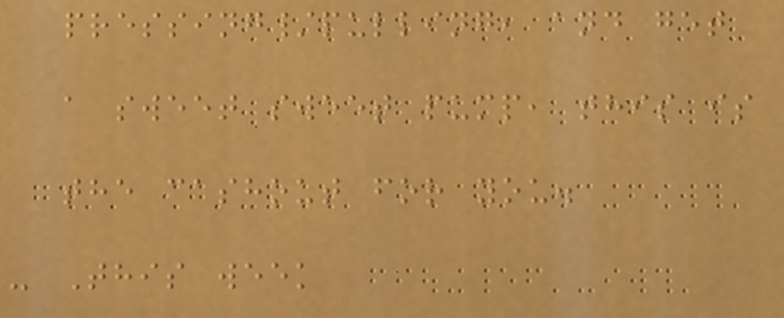pressing/pulling, and get
a sweet sweet pump, this is
the cashout for you.
- This week
